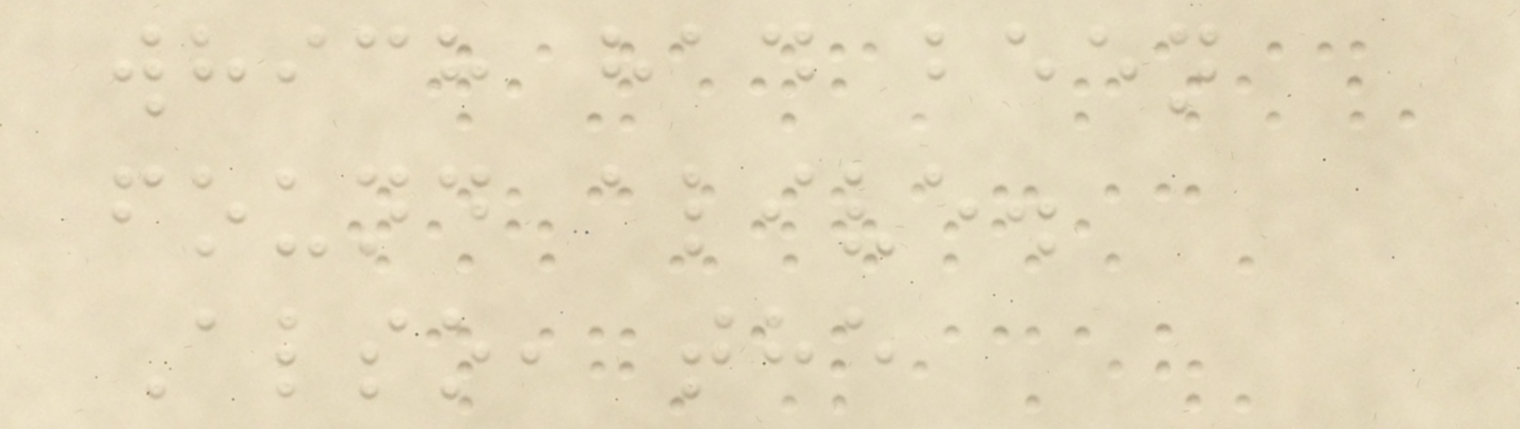which had been
found alive.
Also, the
